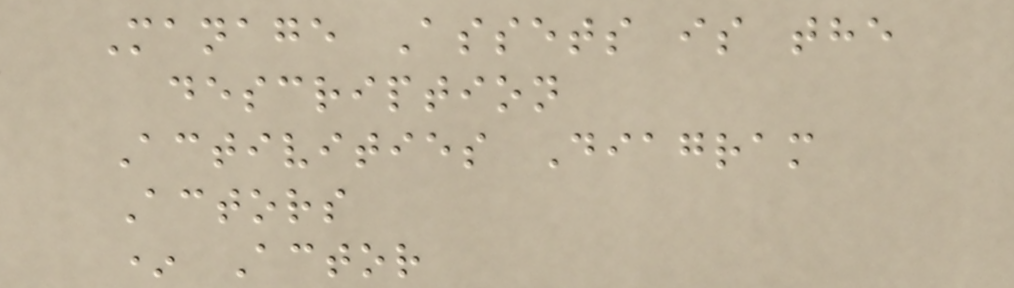Manage Assets is the
description
Activities Diagram
Actors
* Actor
